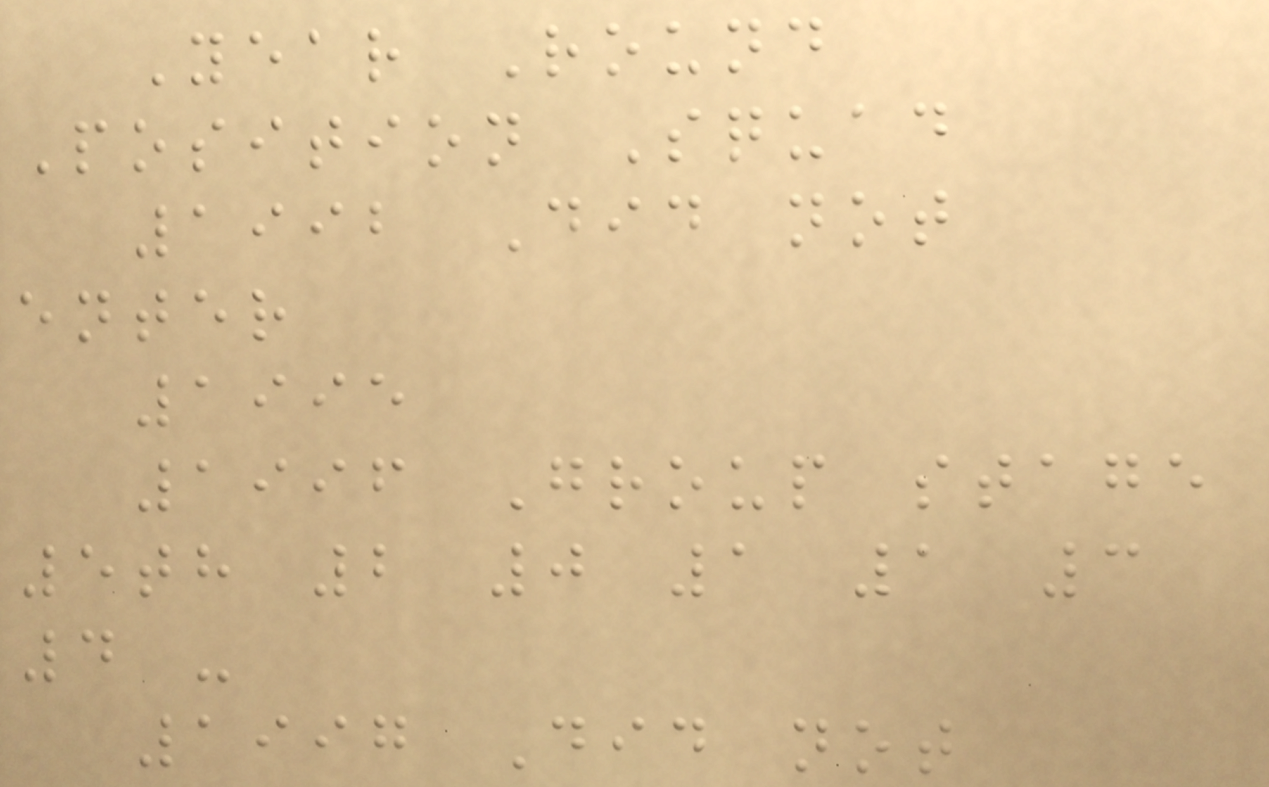Year Round
Position Squad
1992 Did not
enter
1995
1996 Group stage
5th 2 0 1 1 3
4 -
1997 Did not
